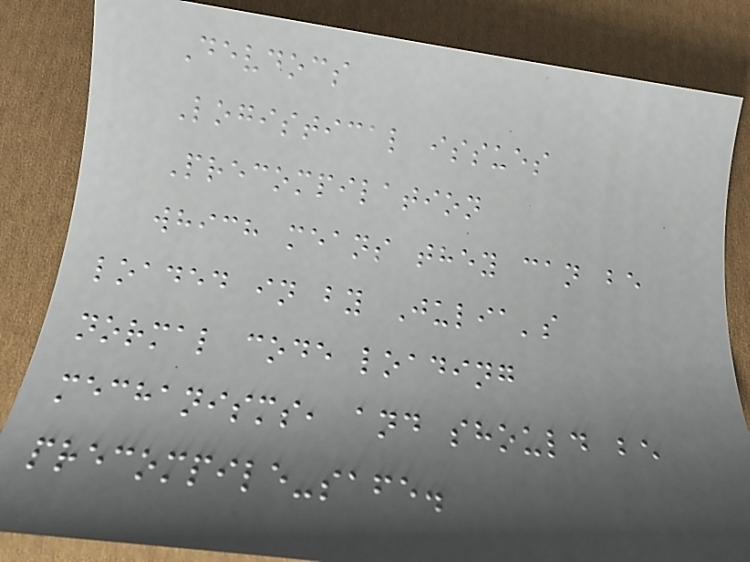Devdocs
Logistical issues
Precompilation
which means they can be
loaded in by Julia's
normal code loading
mechanisms, and should be
precompile-safe.
